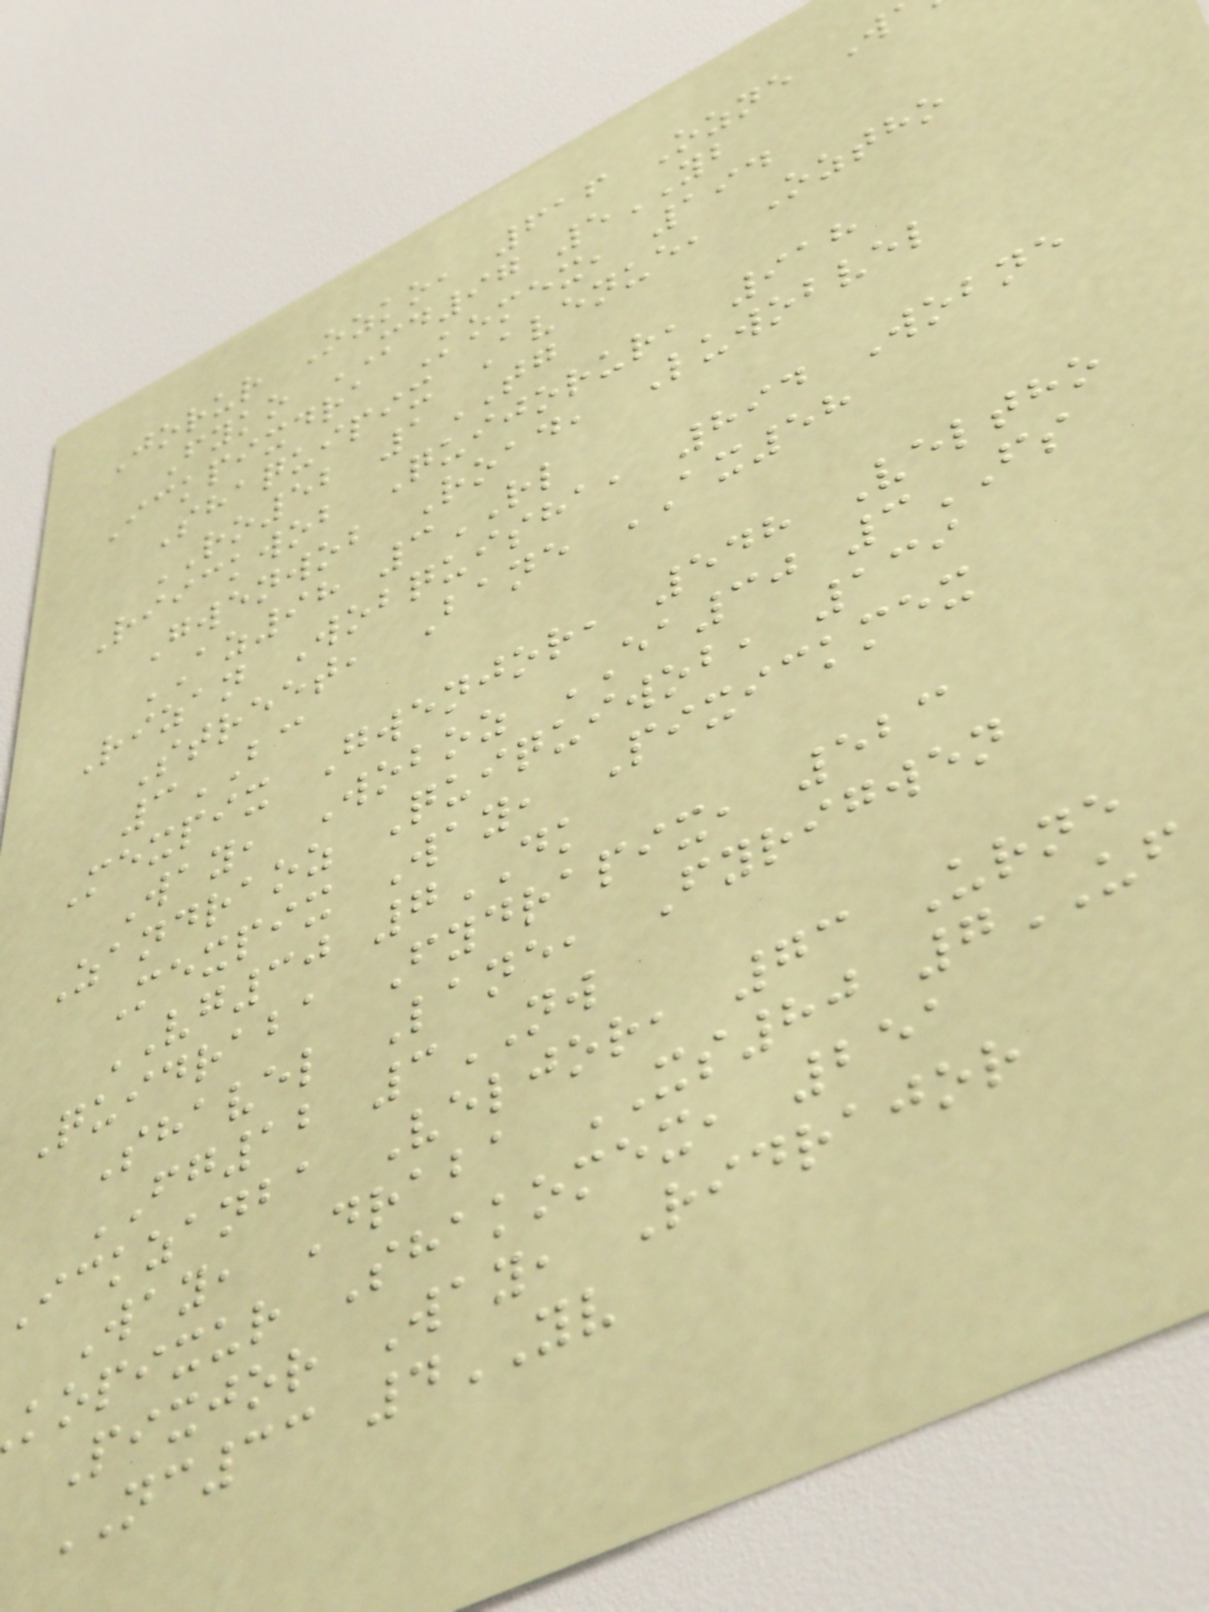Jorur Ozko, 616 Ozne W
Fyko MD97 5YB
Ickpixdra Komex, 194
Shaquipix Avenue, Oztho
RO52 1TG
Riickwob Quijorur, 918
Gwenwob Road, Luwobvel
AZ98 3RL
Rizan Wobquisha, 894 Wobne
Street, Bane AX58
3BC
Mexpix Gwenjor, 548 Veltho
Way, Woboz EA30 3FS
Zandraoz Quiquiwob, 139
Mexpix Way, Pixickmex
VG30 7DK
Quidraba Fydrapix, 523
Shavel Lane, Fyrigwen
FG12 3NW
Ickzanba Veljor, 73 Urne
Way, Draba XS80 7UF
kopixur Shakomex, 251
Pixjor Way, Ridrajor
NC33 4YV
